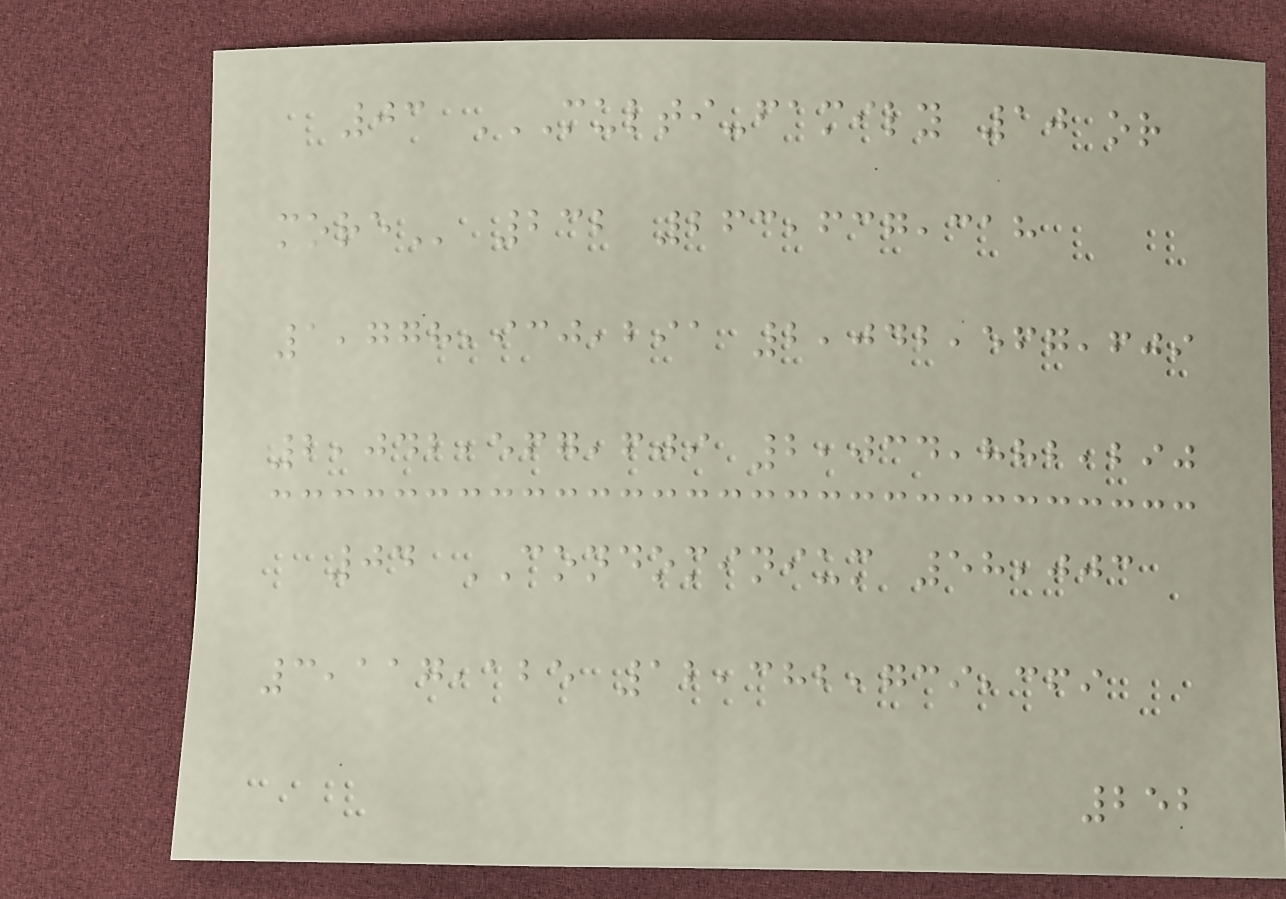03 MULTI-FAMILY 10 OR
MORE 232 263,637,318
1,778,930,291 2,042,567,609
2,042,567,609 2,034,882,290
04 CONDOMINIUM 58,003
3,117,125 12,382,739,369
252
